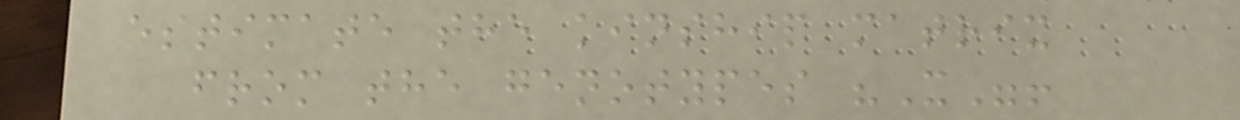estimate the kinship matrix
from the genotypes "X"!
